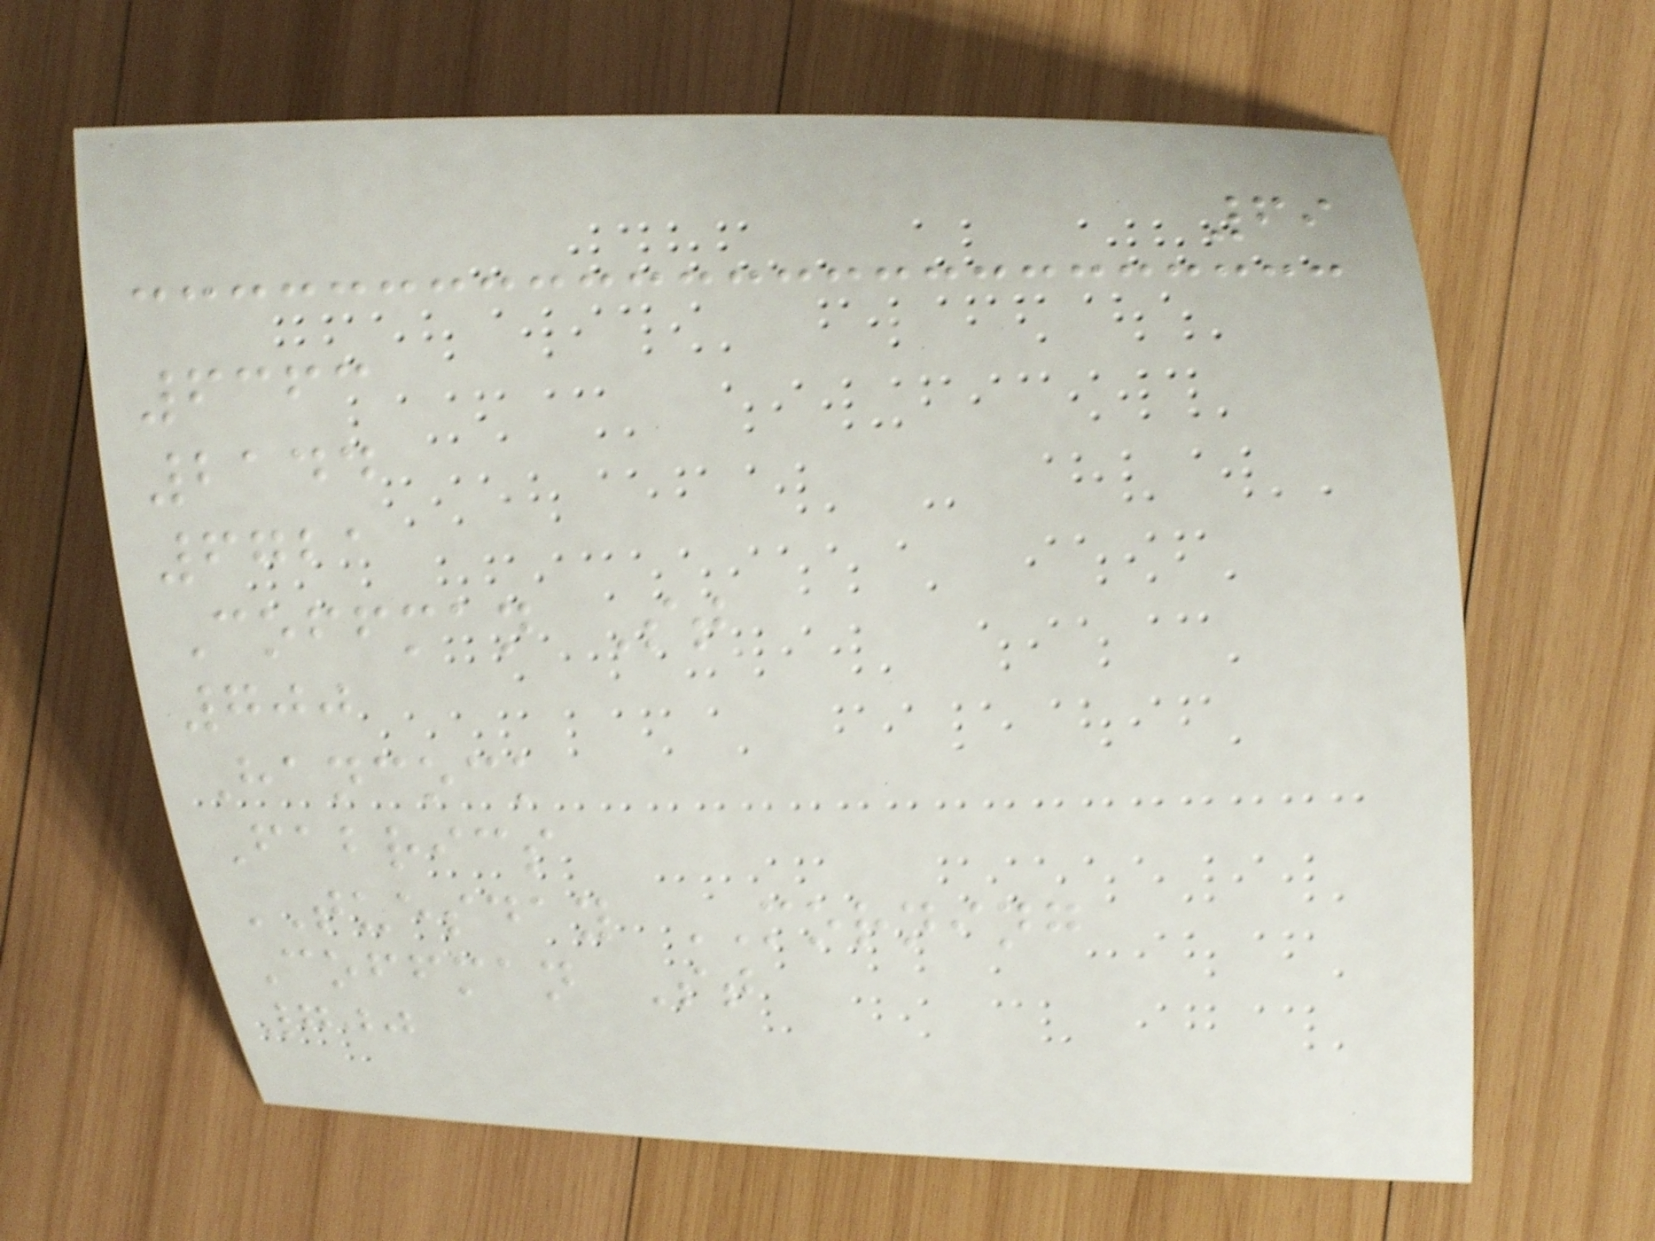69
6363
2144
6721
Coffman St
700
Hancock
Fabrics
TUESDAY MORNING
Coffman St
700
